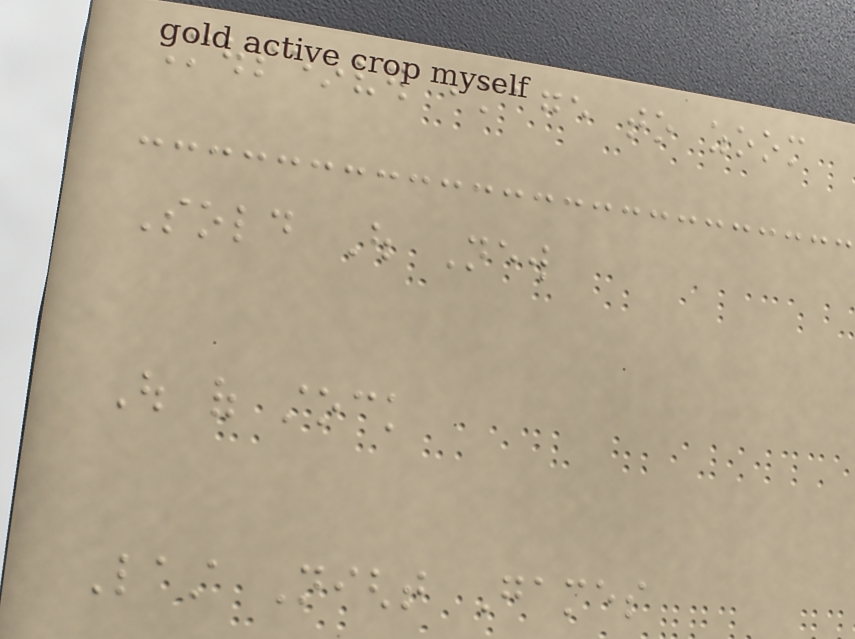Mouseover image to zoom
Sold Out New
Out of stock
Last Night Games
